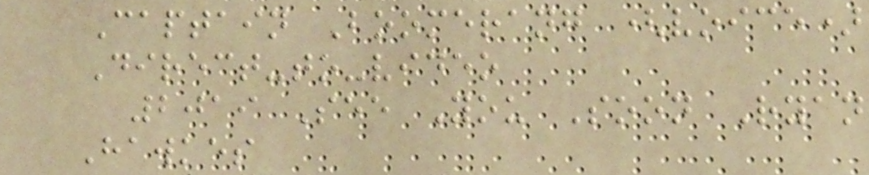Captain Boomerang (voice)
Direct-to-video
2019 See You Soon Ryan
Hawkes
